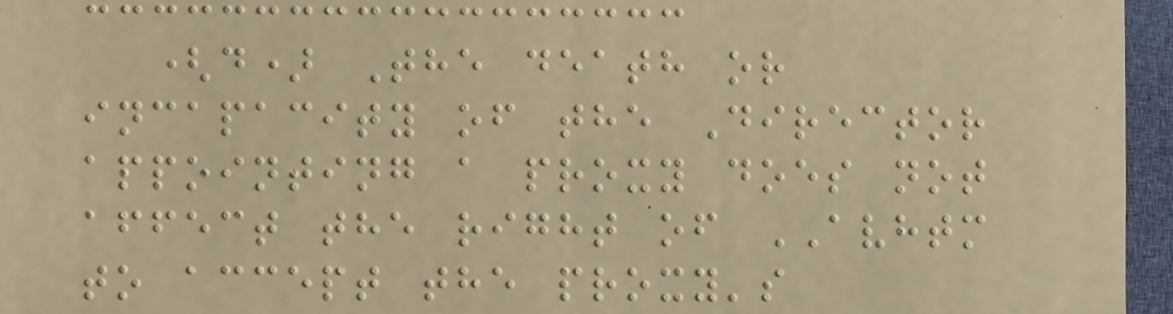(d) The death or
incapacity of the Director
appointing a proxy does not
affect the right of AVHTM
to accept the proxy's
